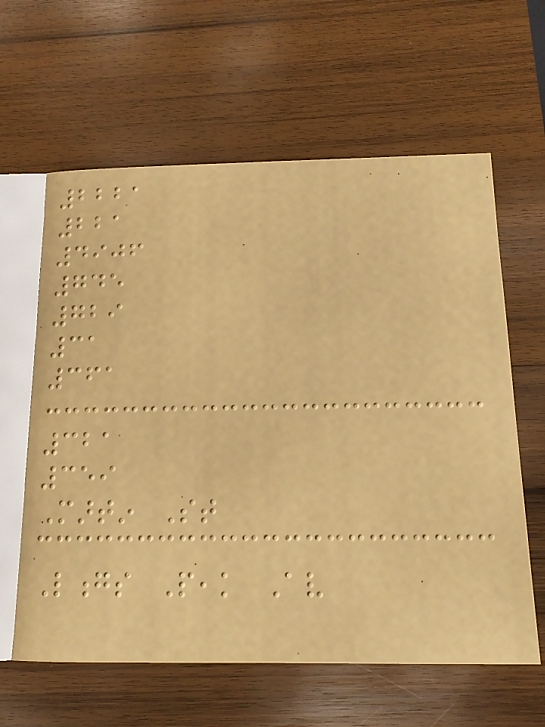2221
221
4906
745
729
31
361
321
359
Martin St
Longs Peak Av
